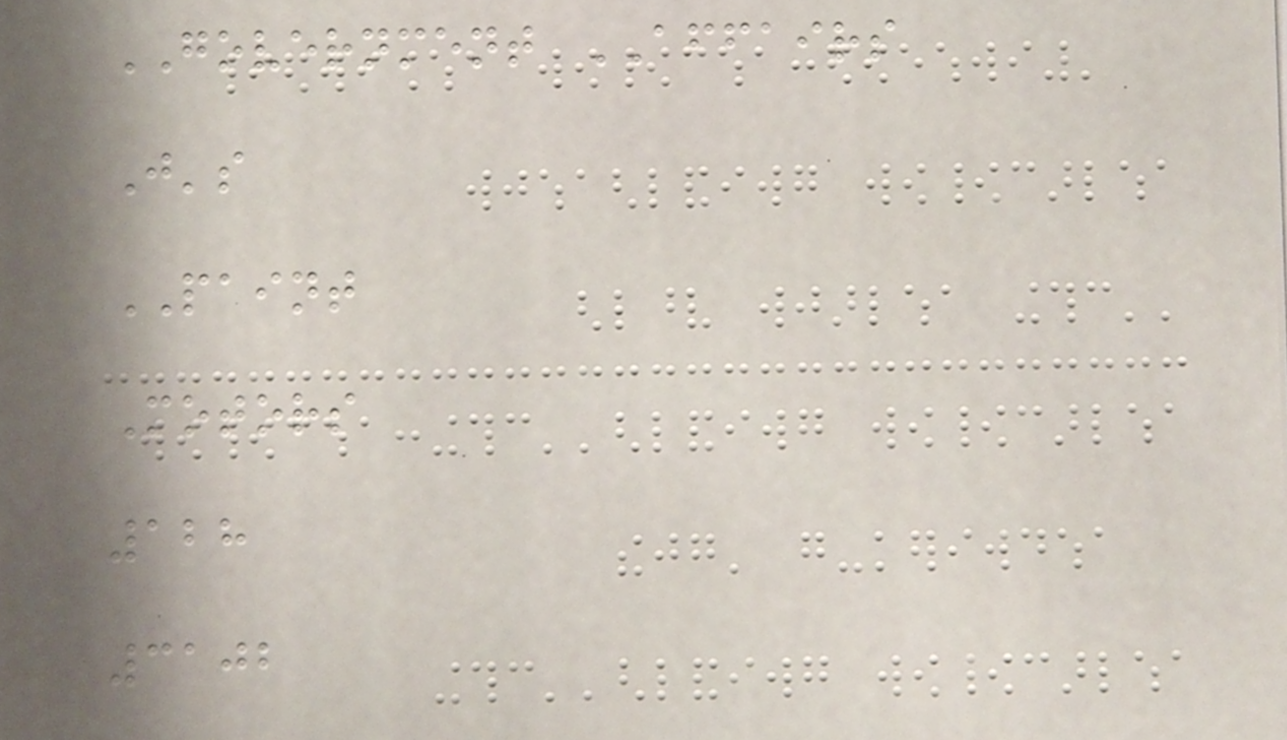GOVERNMENT AFFAIRS
J's
PAINT
Motors
128
3102
